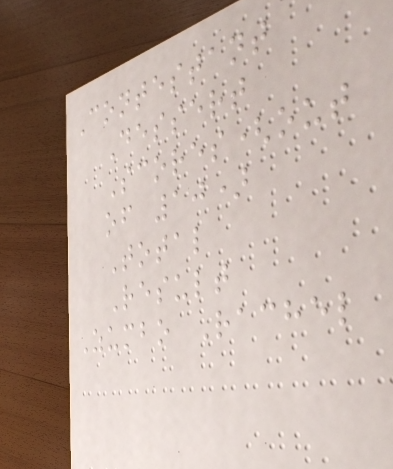Contestant
Dessert
Scores(out
of 10)
Total
Result
Zumbo Rachel
